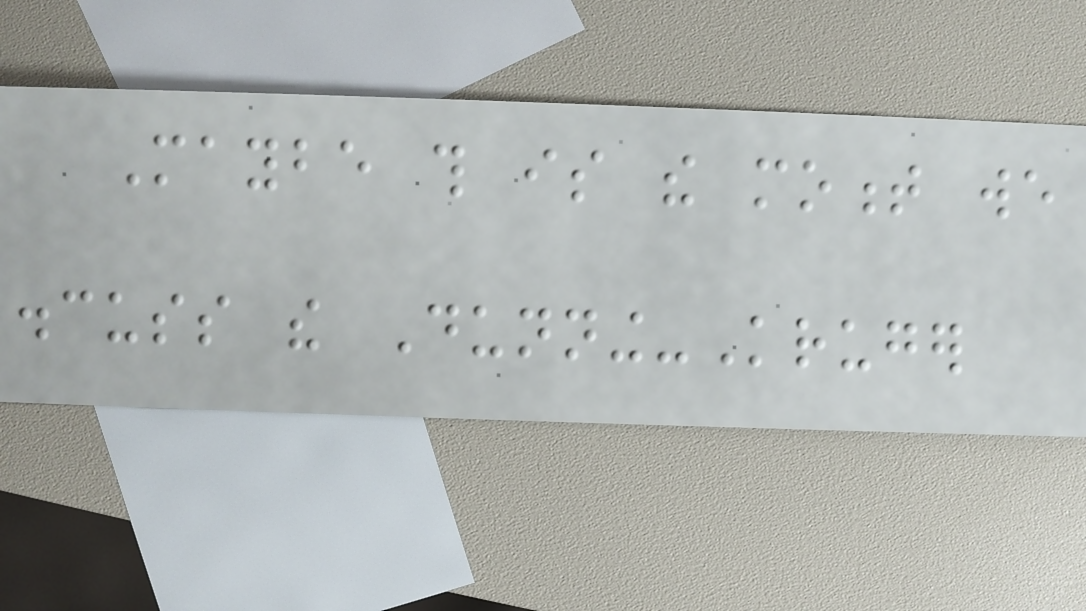Maybe this is the moment we
discuss the Dunning-Kruger
